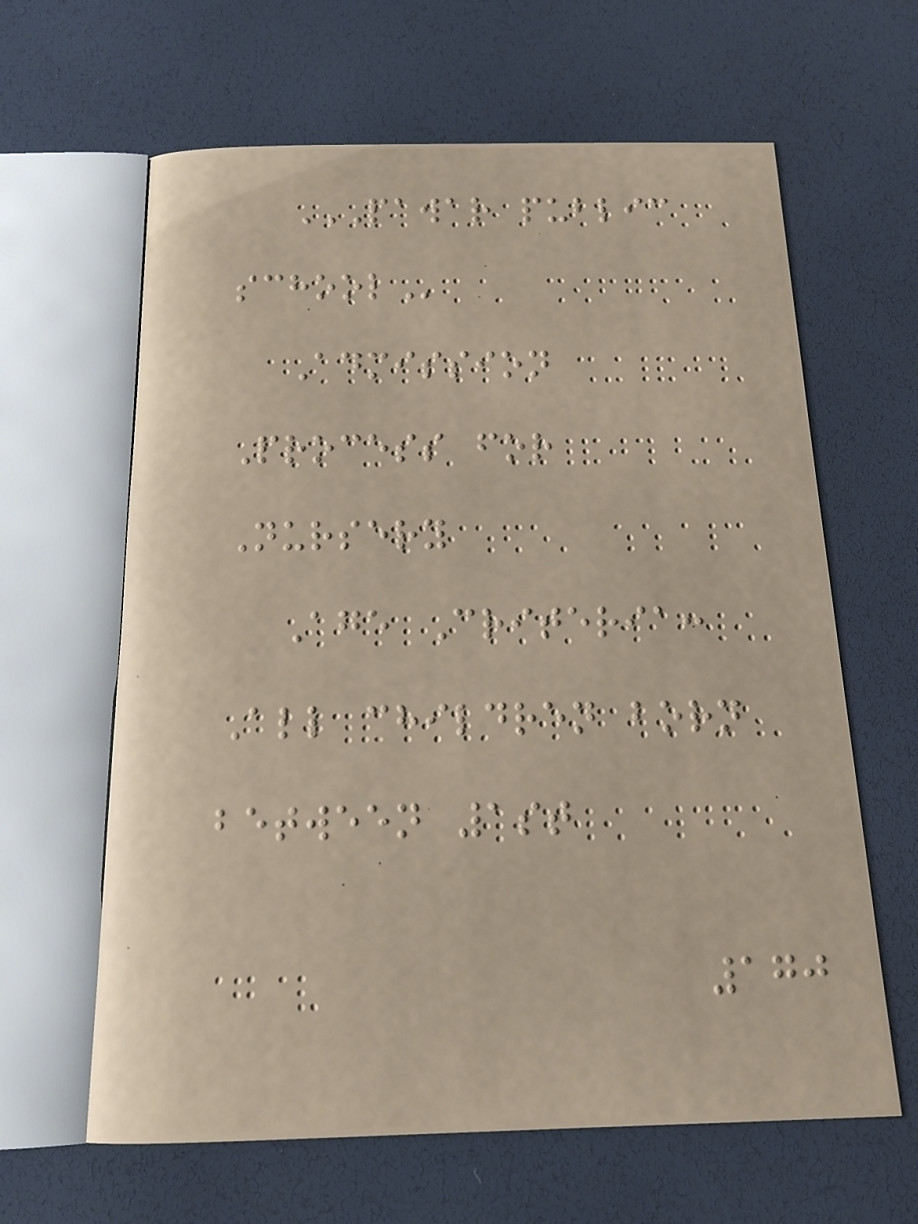PAWAR PUBLIC
SCHOOL
Admission
Process for
Nursery
Age Criteria:
All children born
between 1st
170
